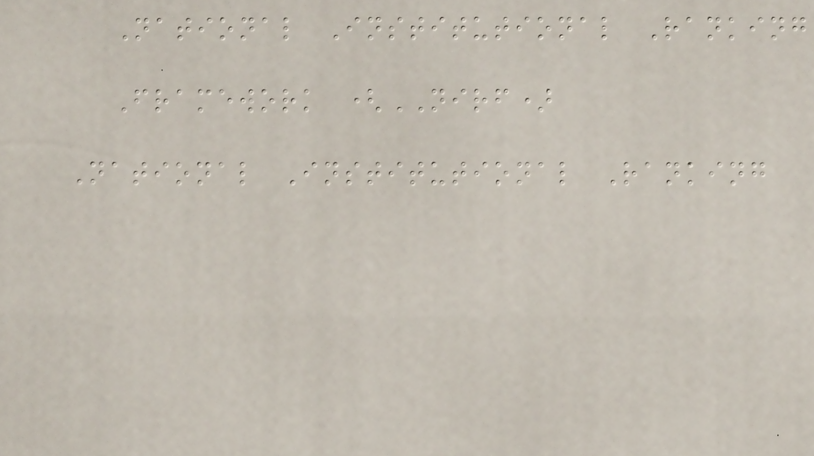National Institutional Ranking
Framework (NIRF)
National Institutional Ranking
